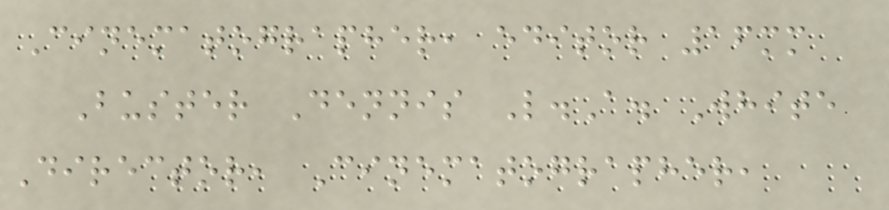Cinematographer, editor 16mm
Buster Dennis L.A. White
Director, Cinematographer,
